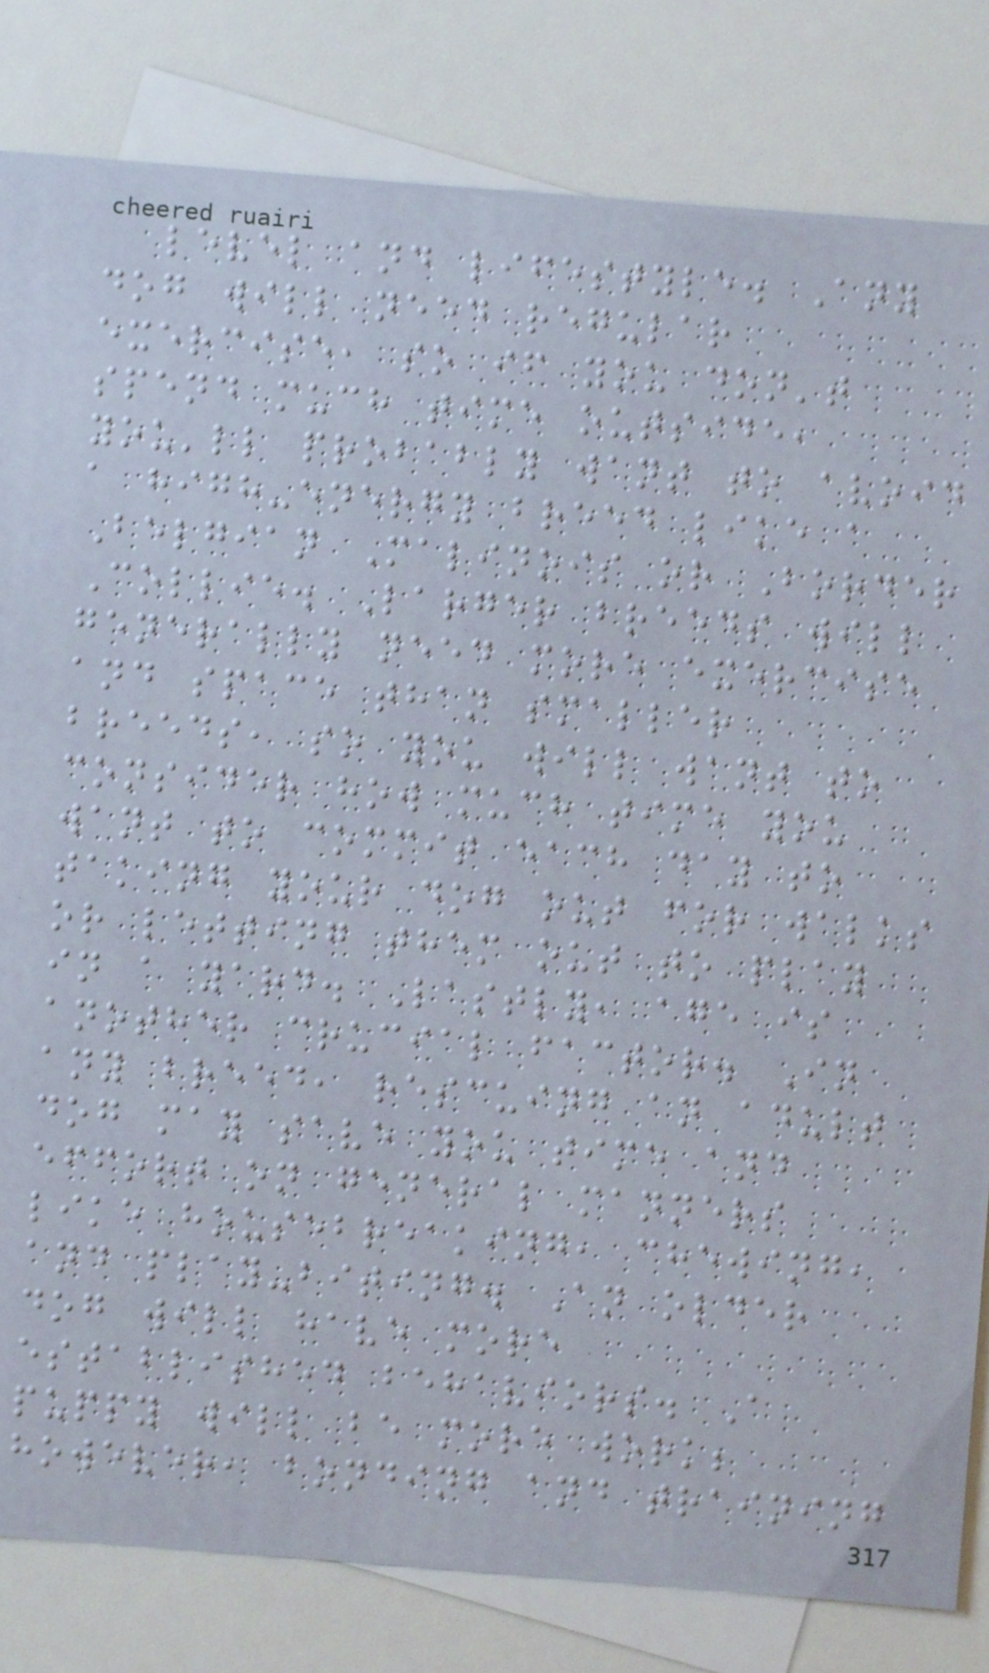level and lifestyle. Any
dog will need regular
exercise, so if you don't
spend much time outside,
you'll probably want to avoid
a high-energy breed like a
Belgian Malinois or Border
Collie. Larger breeds will
generally need more exercise
and space than smaller
breeds, so you will want to
consider how much time you
want to commit each day to
taking your dog out for walks
or letting them out to play
in a yard. Lastly, age is
another crucial factor. In
any breed, rescuing an adult
dog may save you time and
effort on general manners
like housebreaking, chewing,
and play-biting. An older
dog will have more
established behaviors. A
puppy will be more work;
however, bonding and training
